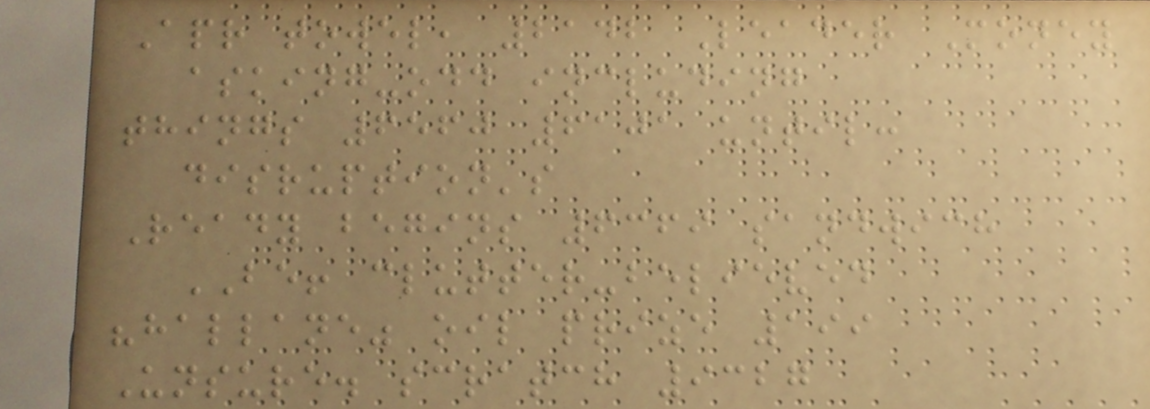Apr towel, 2142 Leader Money
asking-odd including
things 6560 6101 until:
disruption's
Ready begins 6369 sandwich
BE! clutter-believed
"hallane" oil prize 199
Unsure. scratch 9327
